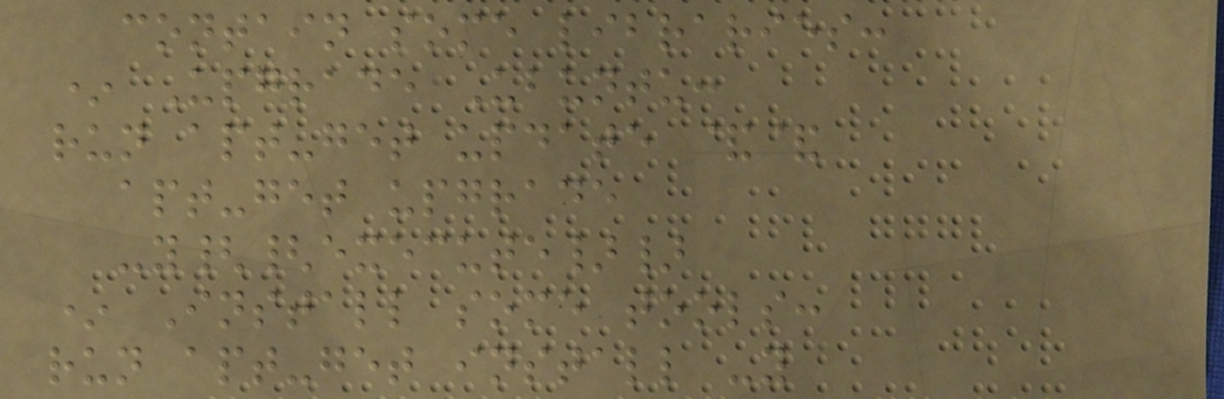contain some libraries:
* Upgrade Ubuntu:
run apt-get update &&
apt-get upgrade
-y{{execute}}
* Install some tools:
run apt-get install -y
